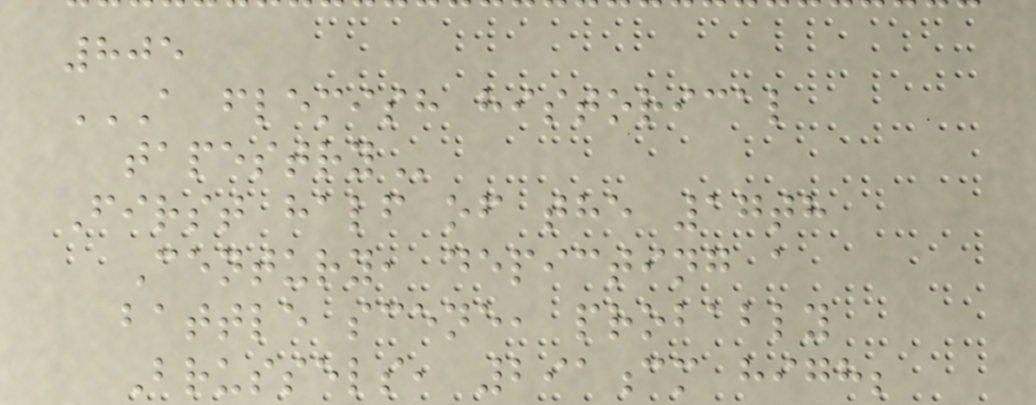805
A FLEMISH HISTORICAL
TAPESTRY
First half of the 17th
Century, depicting a
battle scene, probably
Brussels, 291cm high;
